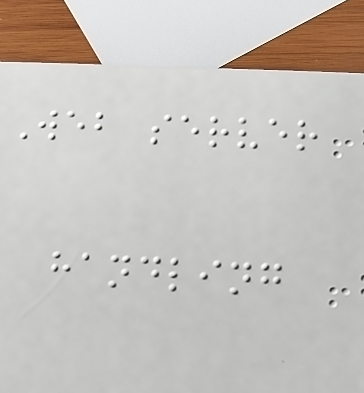Web server
handling
